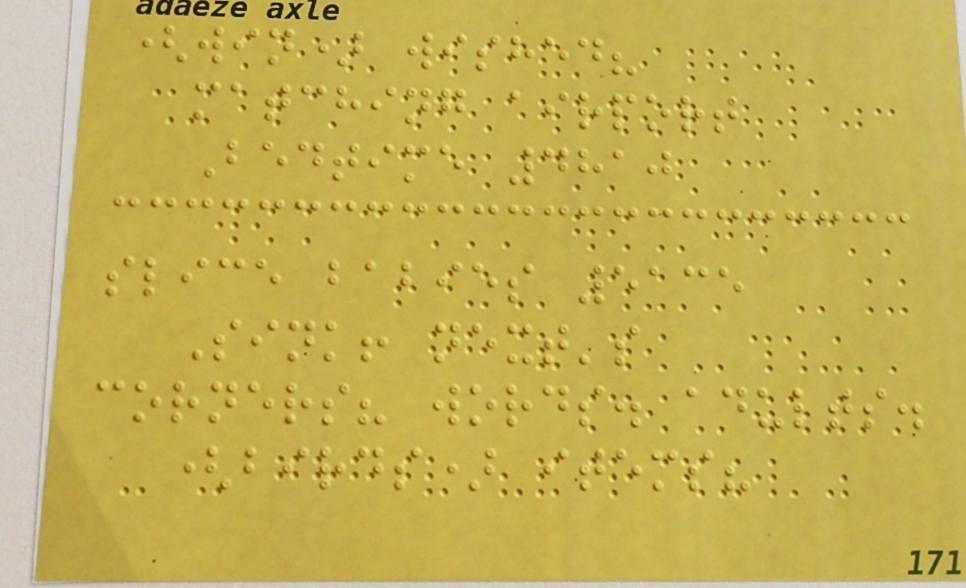(win) wished?
matching airport
Bedtime 4810
slice babies 5135
Sink! next's
corners? words. adults.
(birds) items?
